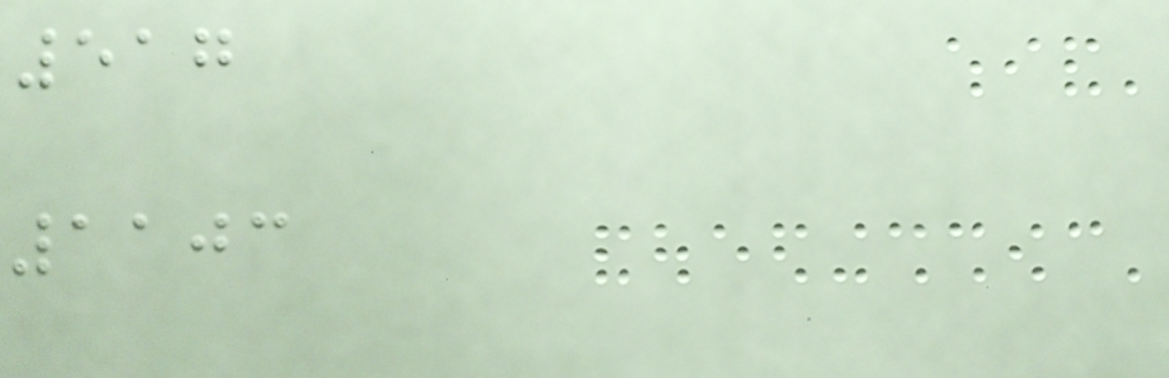517
1103
